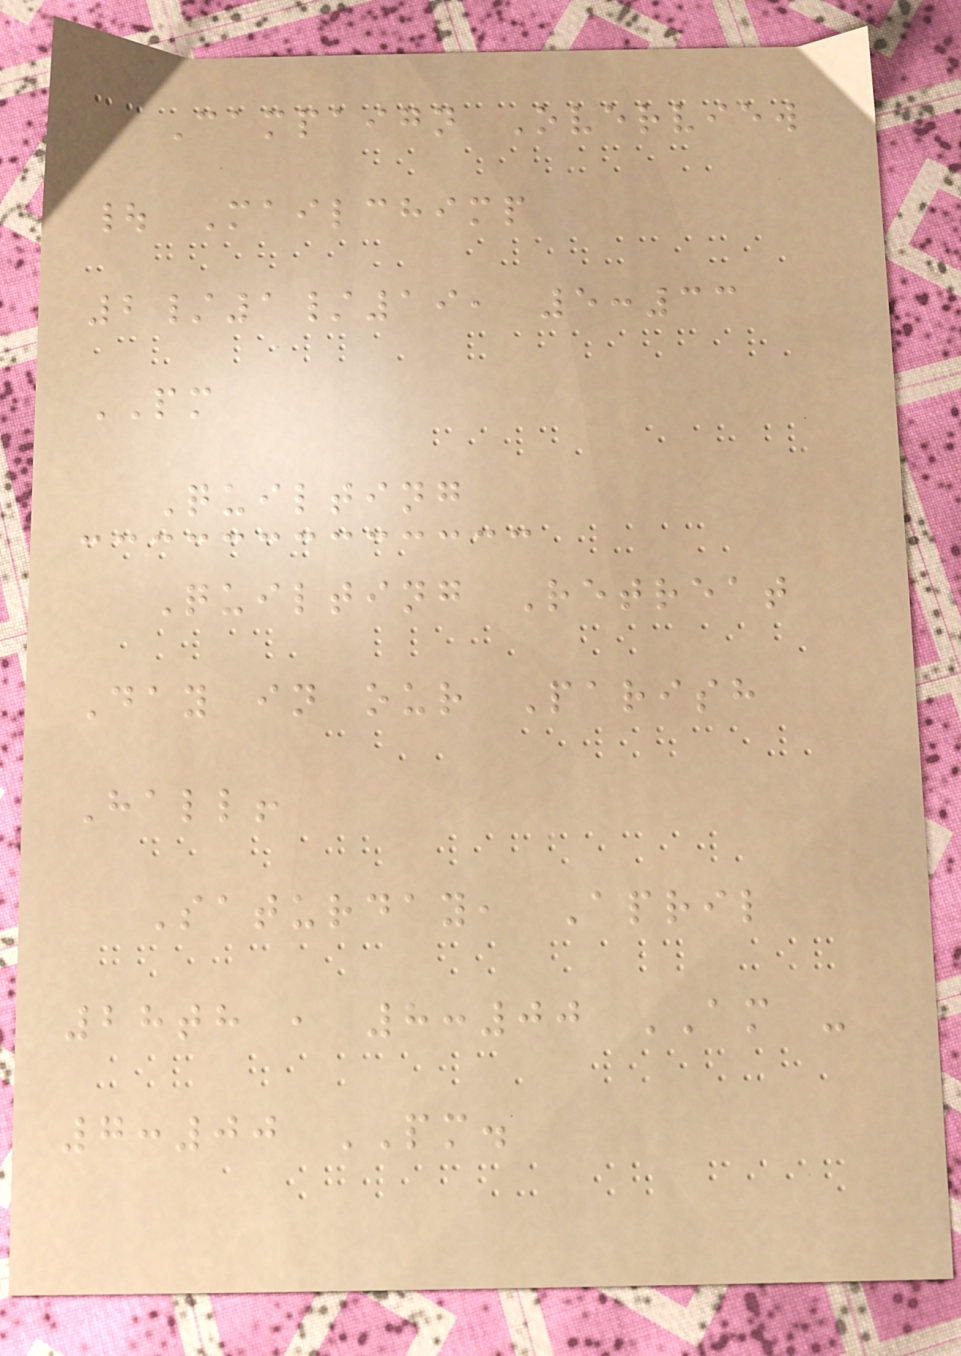Campaign Overview
| Mailchimp
2/1/19, 5:33
PM
Quilting
Quilting Retreat
Day in our Parish
Hall!
Saturday, April
28th , 8:00 AM -
7:00 PM.
